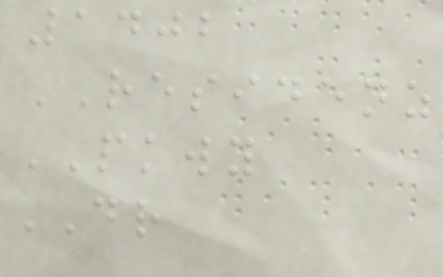1402
RESIDENZ
PKWY
DR
